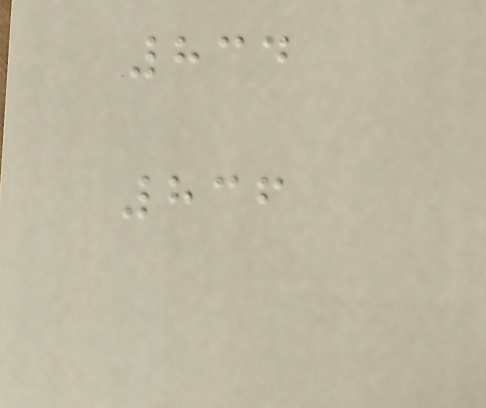834
836
